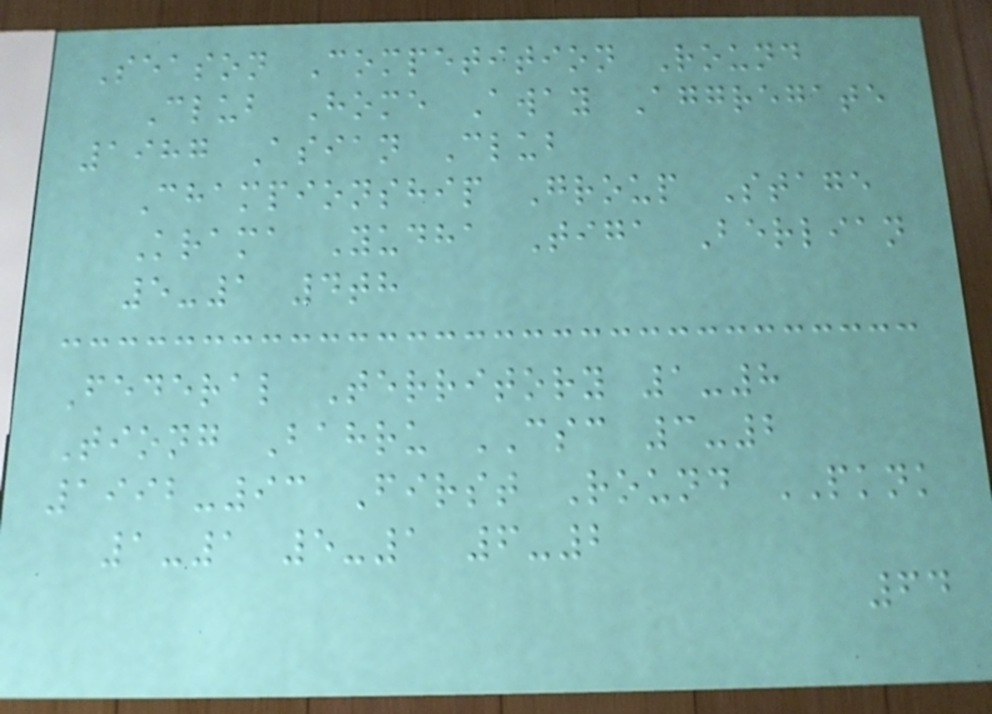Season Competition Round
Club Home Away Aggregate
1987 Asian Club
Championship Group Stage
Krama Yudha Tiga Berlian
5-1 4th
Federal Territory 1-8
Tiong Bahru CSC 3-2
1992-93 First Round PKNK
1-1 5-1 6-2
64
